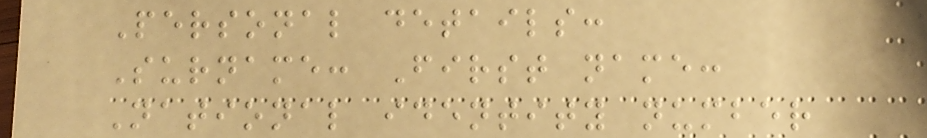Personal details:
Surname: First name:
National identity number
